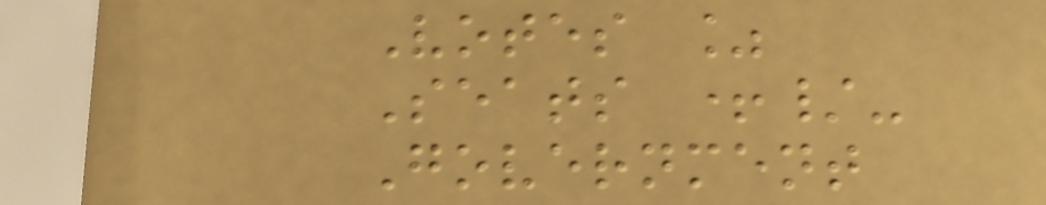Votes %
Seats +/-
Government
